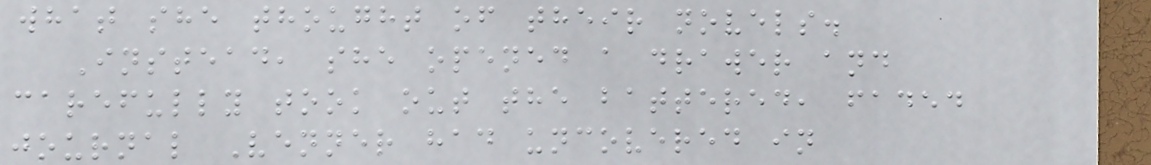what she thought of their novels.
Instead, she opened a drawer and
carefully took out the battered, faded
journal Venner had uncovered in
